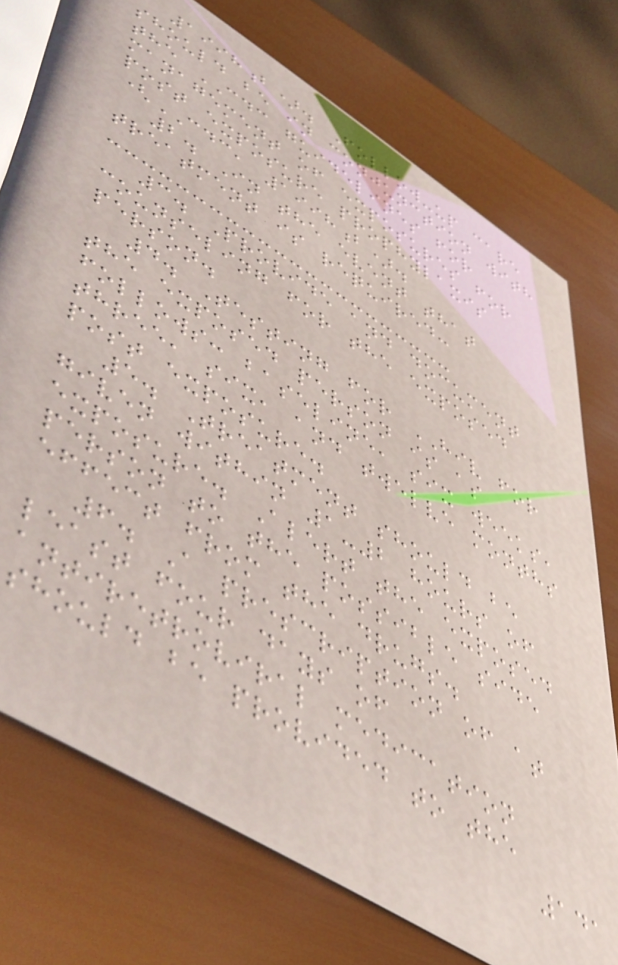1998b). Follow-up care
should be in conjunction with
the CDC guidelines for
management of exposures for
post exposure prophylaxis
(CDC, 1998b).
2. In the event that
treatment is required:
3. Provide and document
counseling for the exposed
person.
4. Testing for HIV for
the exposed person is as
follows: baseline, six weeks,
three, six, and twelve months
post exposure.
5. Treatment should be
given within 1-2 hours of
exposure. Alert the exposed
person to the possible side
effect from the drugs.
6. A prescription of at
least four days of
antiretroviral medication
should be provided to the
141
